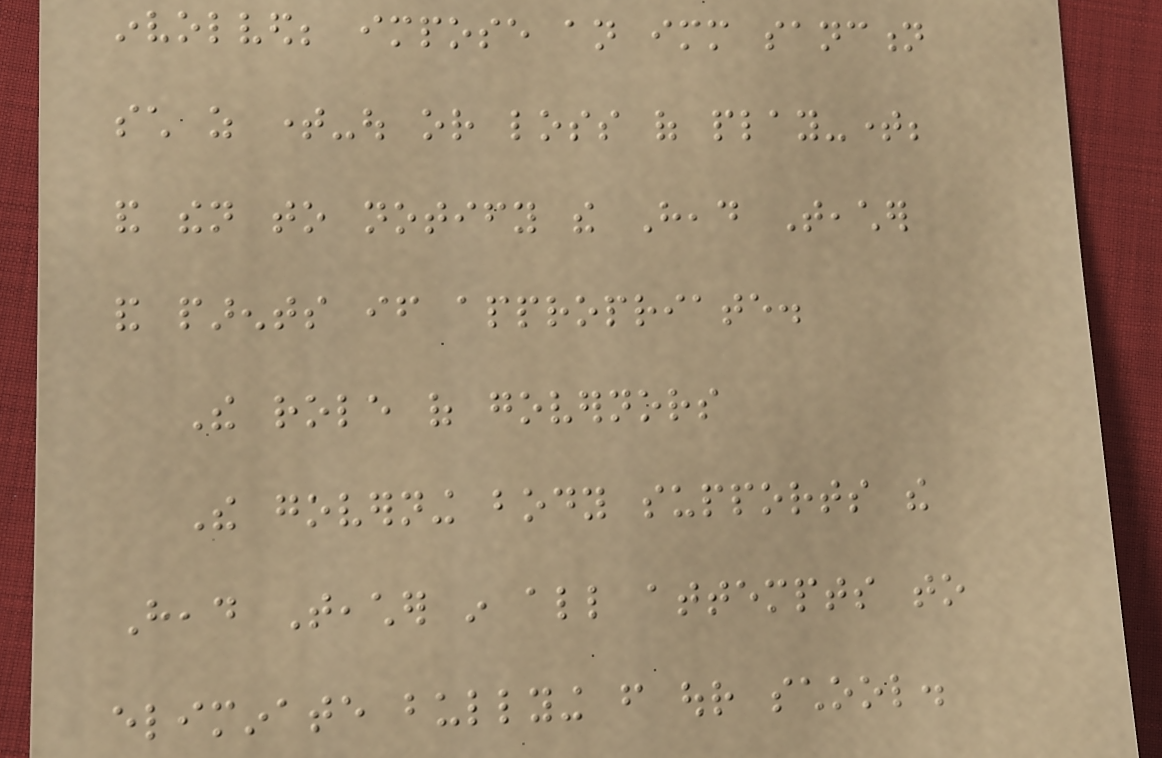involved; impose an immediate sanction
such as time-out or loss of play-time;
and then to notify the Head Teacher
and parents if appropriate.
The role of governors
The governing body supports the
Head Teacher in all attempts to
eliminate bullying from our school.
